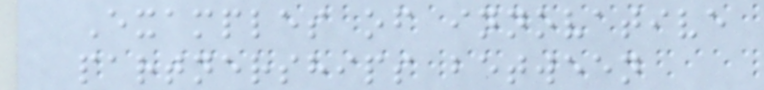Examples of innovative
partnerships between
